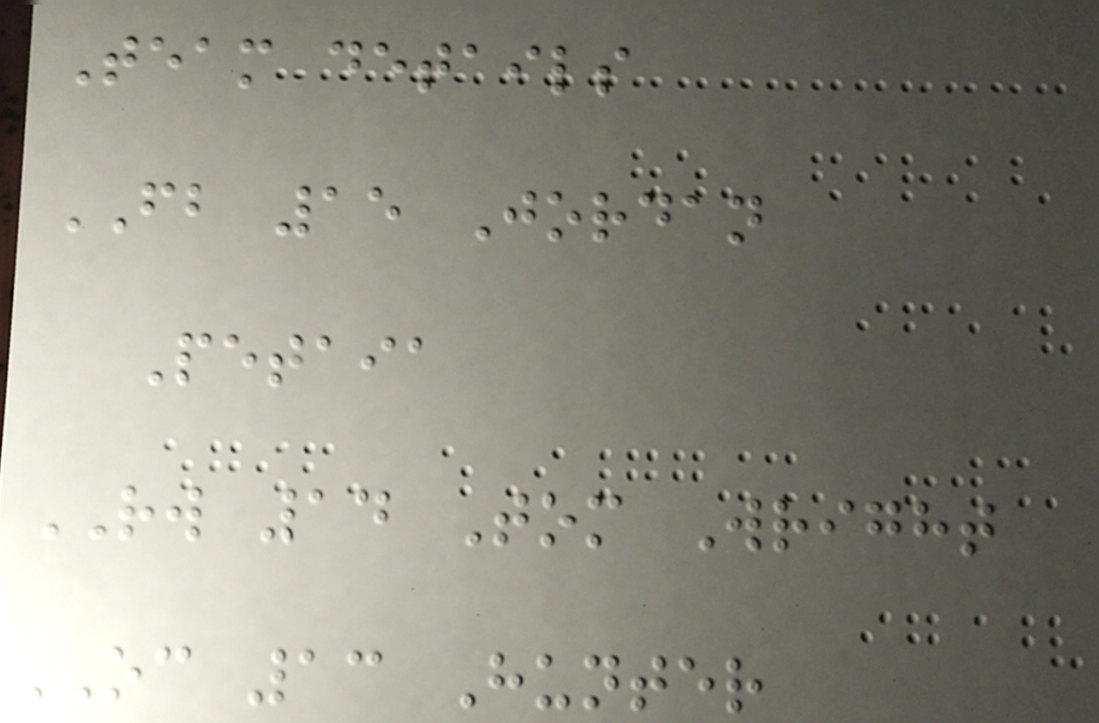Team details
FB 15 Jordan
Petaia
RW 14 Tom Wright
OC 13 Hunter
